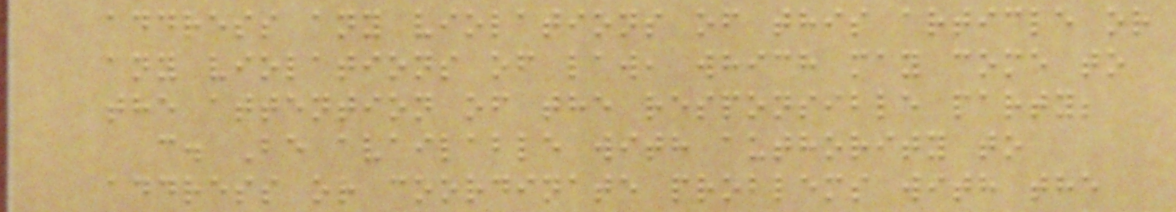address any violations of this article or
any violations of law, which may come to
the attention of the responsible party;
c. Be available with authority to
address or coordinate problems with the
